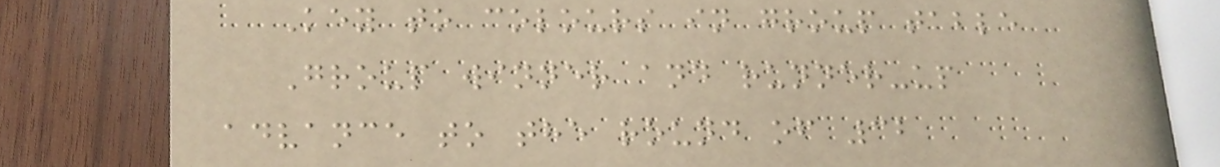Key to colours in group table
Group winner and runner-up
advance to the round of 32
